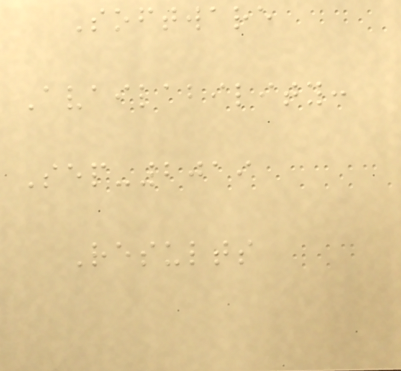Software
Availability:
Sep-2019
Results
